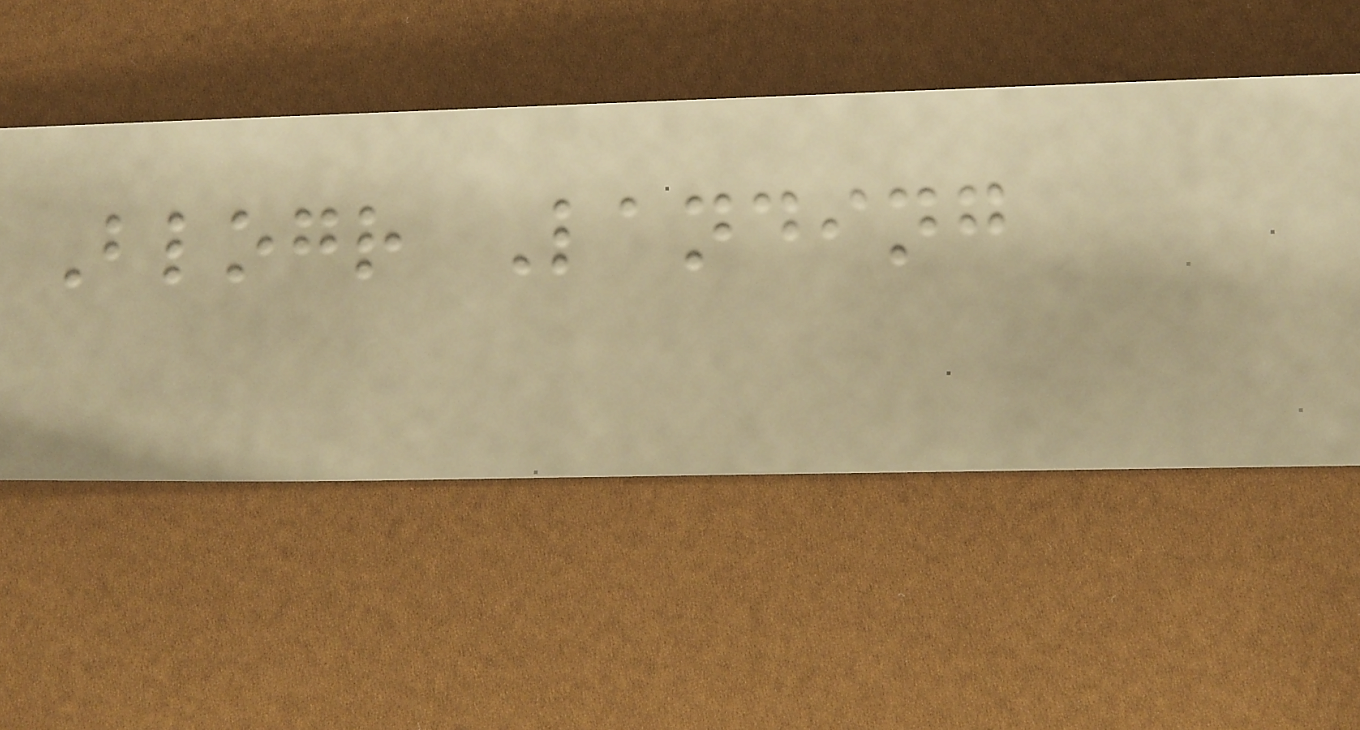Blogr Landing
